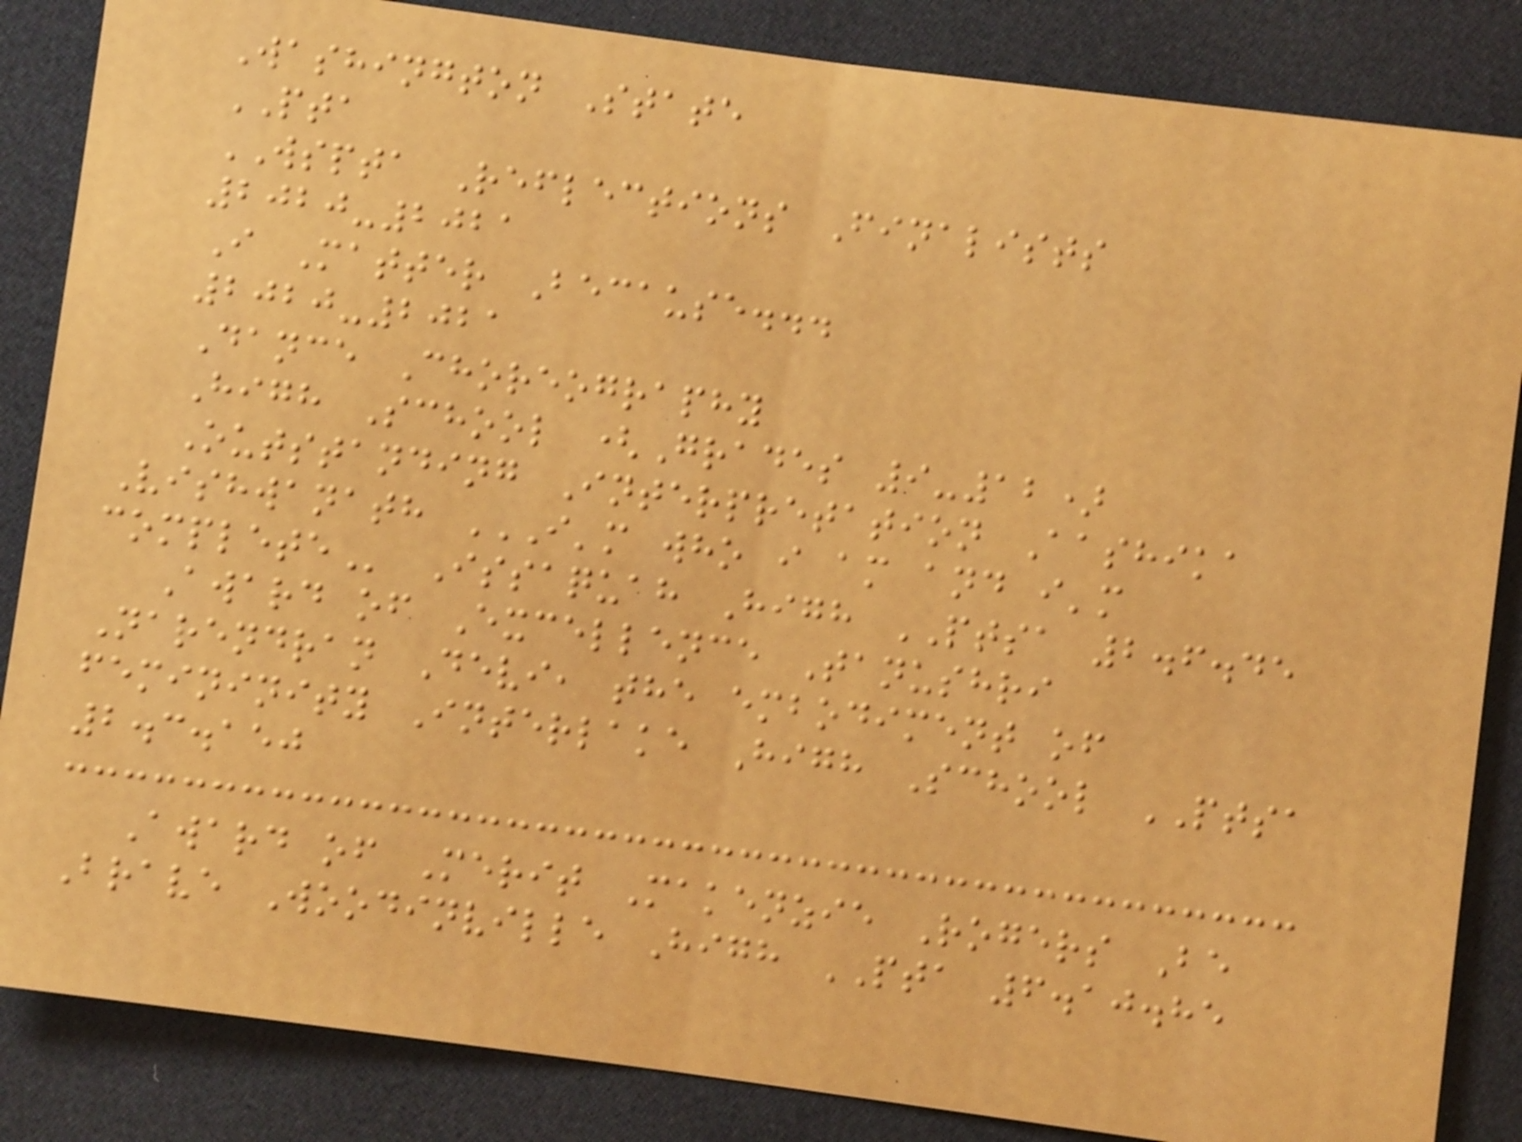Washington State
PTA
WSPTA Reflections Finalists
2020-2021
I Matter Because...
2020-2021
Dance Choreography
High School (Grades 9-12)
Outstanding Interpretation Aashika
Vishwanath I'M WHO I AM AND I'M
COMPLETE Issaquah High PTSA 2.6.45
Award of Excellence Tanushri
Narendran Devi, the embodiment of
femininity Interlake High School PTSA
2.3.150
Award of Merit Makenzie Rogers Be
Brave Woodinville High PTA 6.10.85
